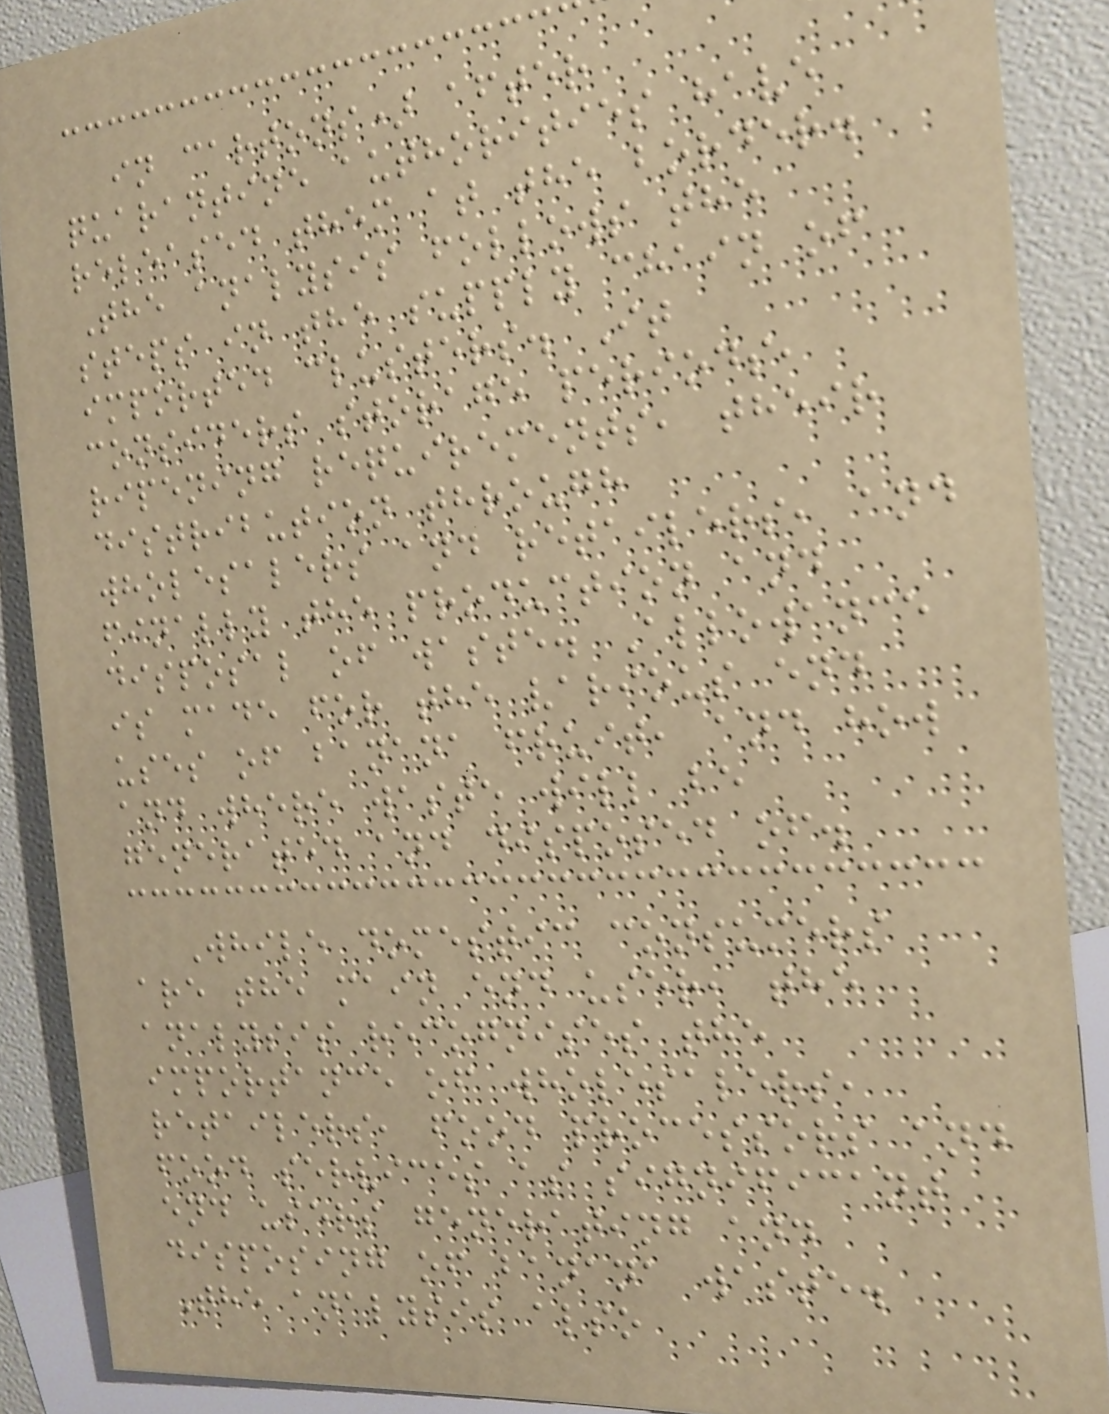in cartons) after
quarantine authorities have
released them at the border.
The analysis follows the
steps in the supply chain of
imported clusters. It
considers storage periods,
ripening requirements, their
distribution through
wholesalers and retailers, and
finally the production and
disposal of waste. Allowance
is made for the various end
uses of banana fruit, and how
and where waste will be
generated and disposed of.
While domestic consumers
are the main end user, the
analysis recognises the
importance of wholesalers,
retailers, food processors and
food services as significant
end users generating and
disposing of banana waste.
The analysis also
